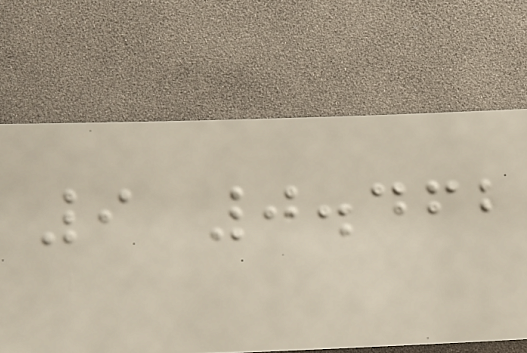9 0.462
